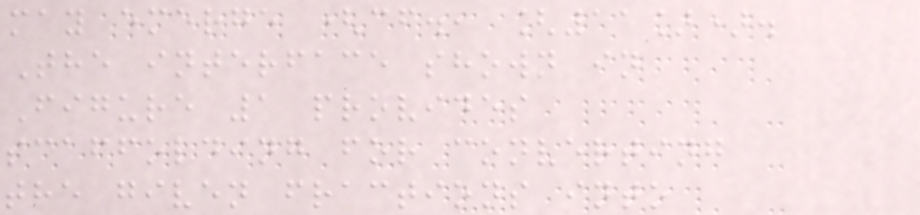may emerge (cf., [11]).
The interface shown in
Figure 1 provides
scaffolding for converting
the given fractions into
